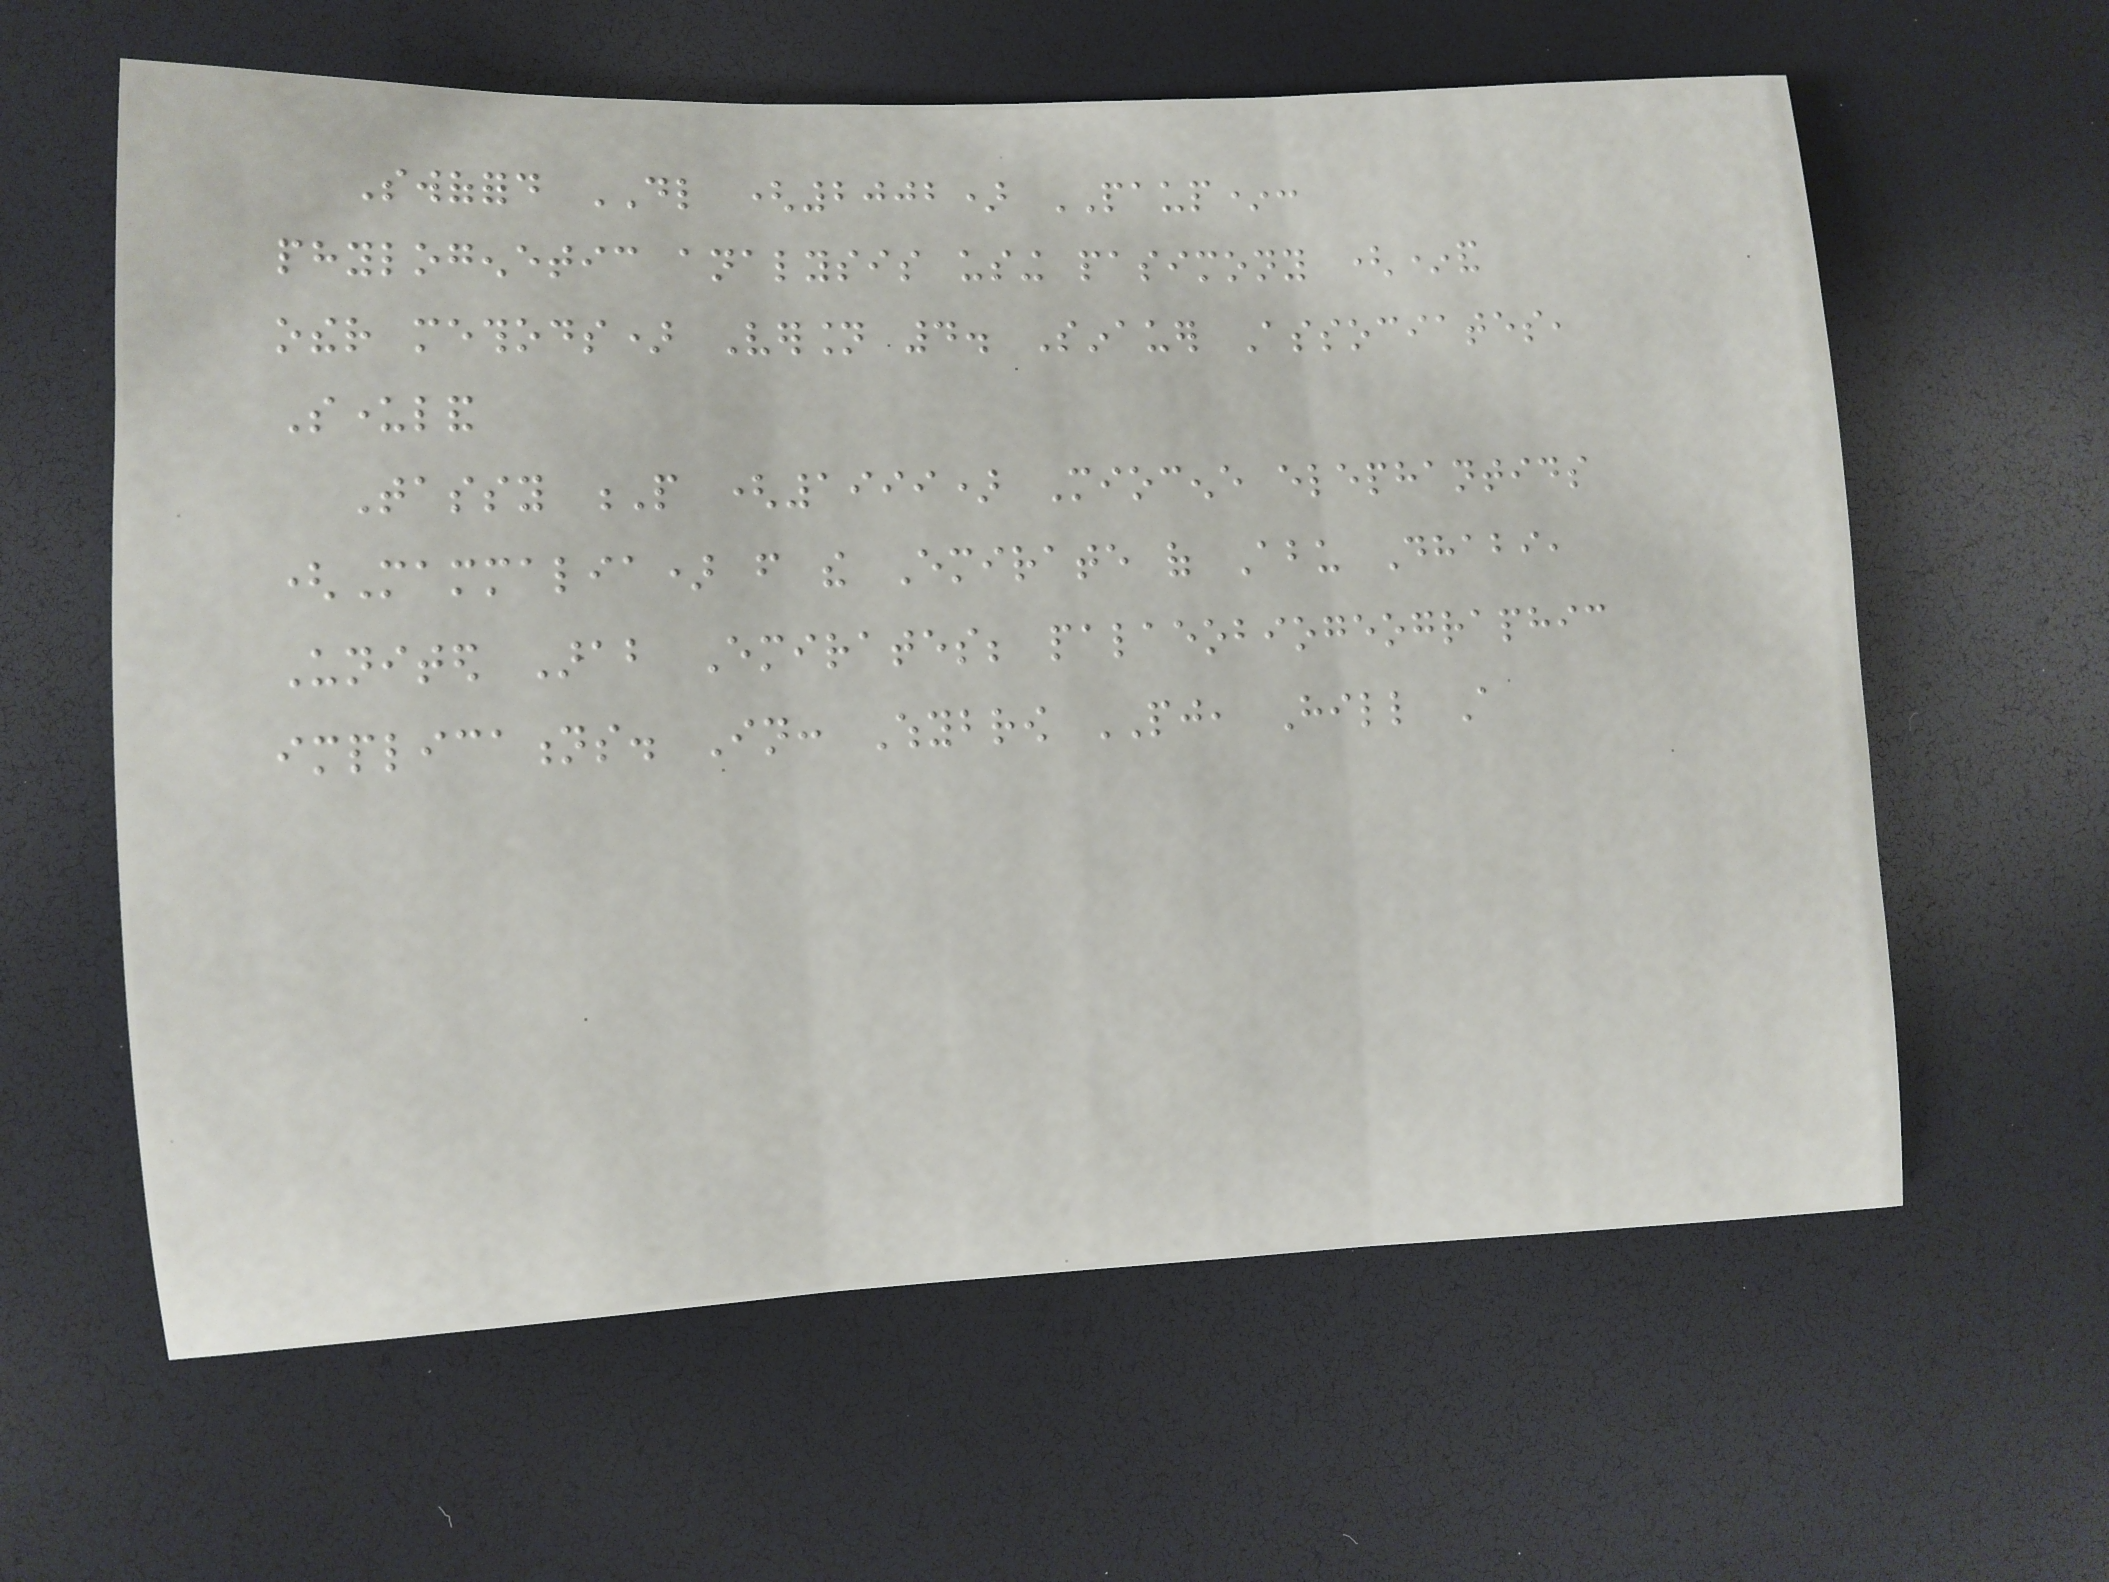Swofford DL (2002) PAUP*:
phylogenetic analysis using pasimony (*and
other methods) Version 4. Sinauer Associates,
Sunderland
Tassy P (1999) Miocene elephantids
(Mammalia) from the Emirate of Abu Dhabi,
United Arab Emirates; palaeobiogeographic
implications. In: Whybrow PJ, Hill A
